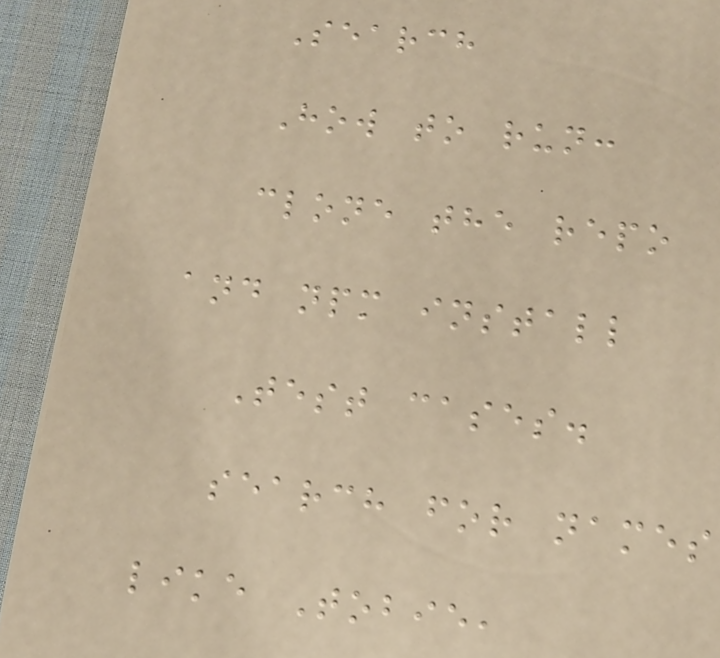Search
How to run:
clone the repo
and npm install
Test cases.
search for names
like Tobie,
